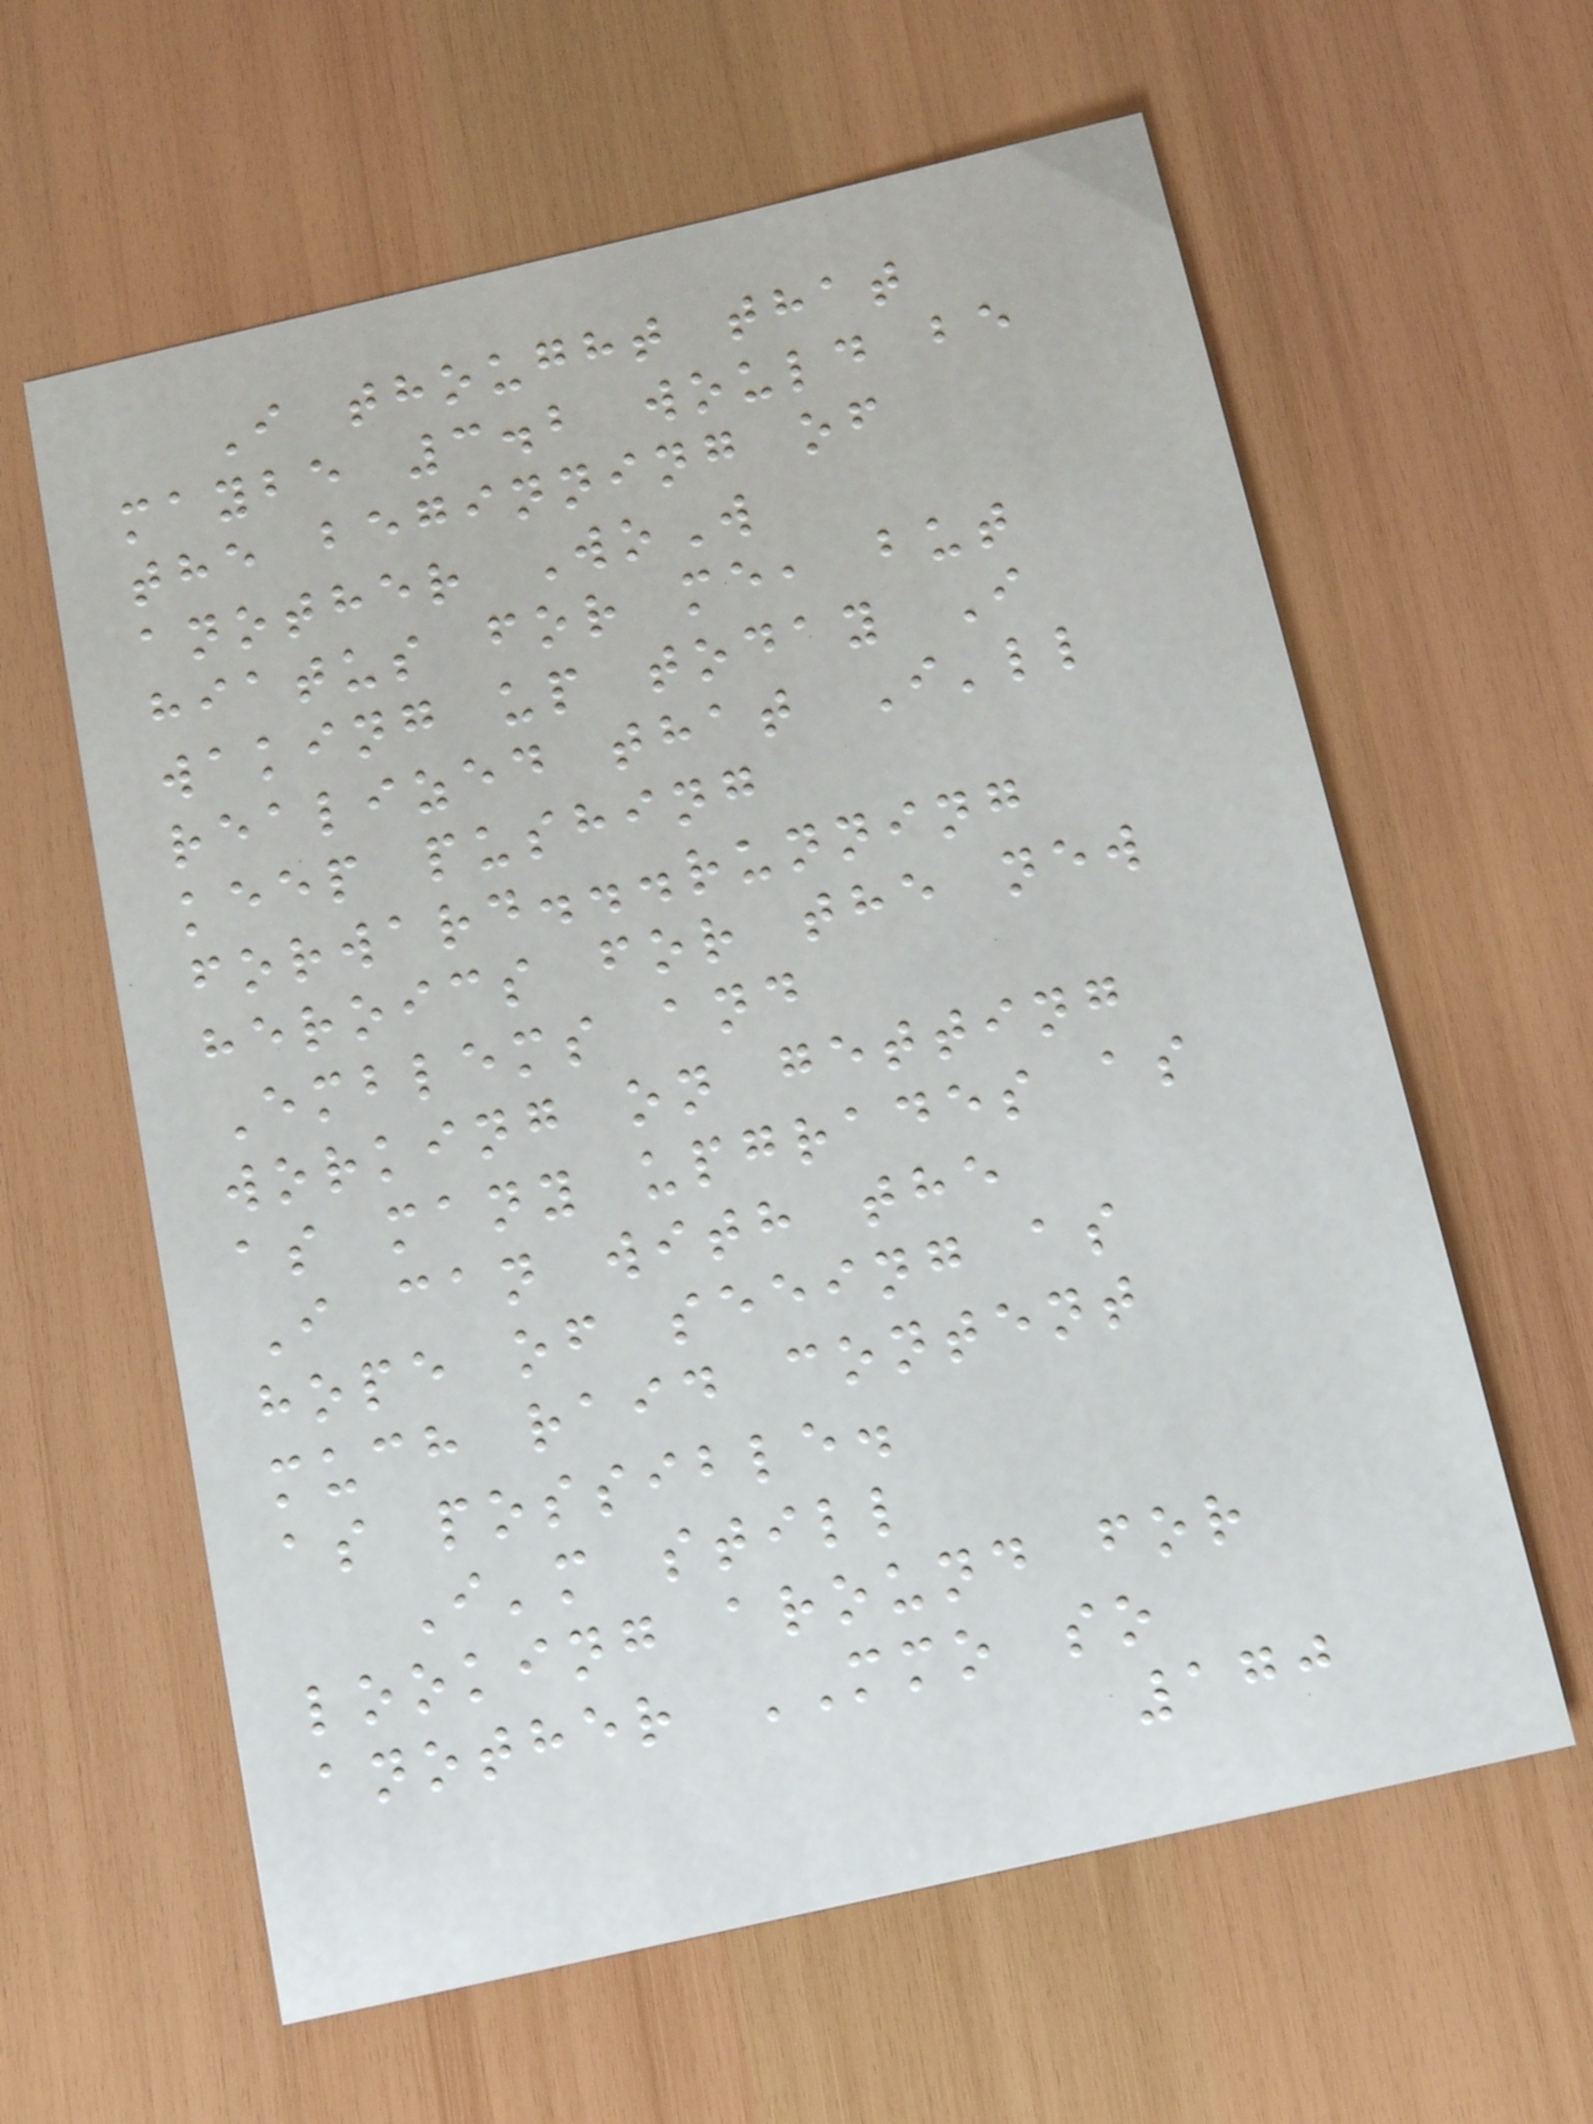I thought that
maybe 3.2 would be
the beginning of
another WoW
hiatus for me, but
waking up today I
realized that I'll
keep pushing
forward...running
heroics for the new
Emblems and
working on getting
as many upgrades as
I can with the
hope of seeing as
much raid content
as possible.
I'm still
looking around for
another MMO so
170
